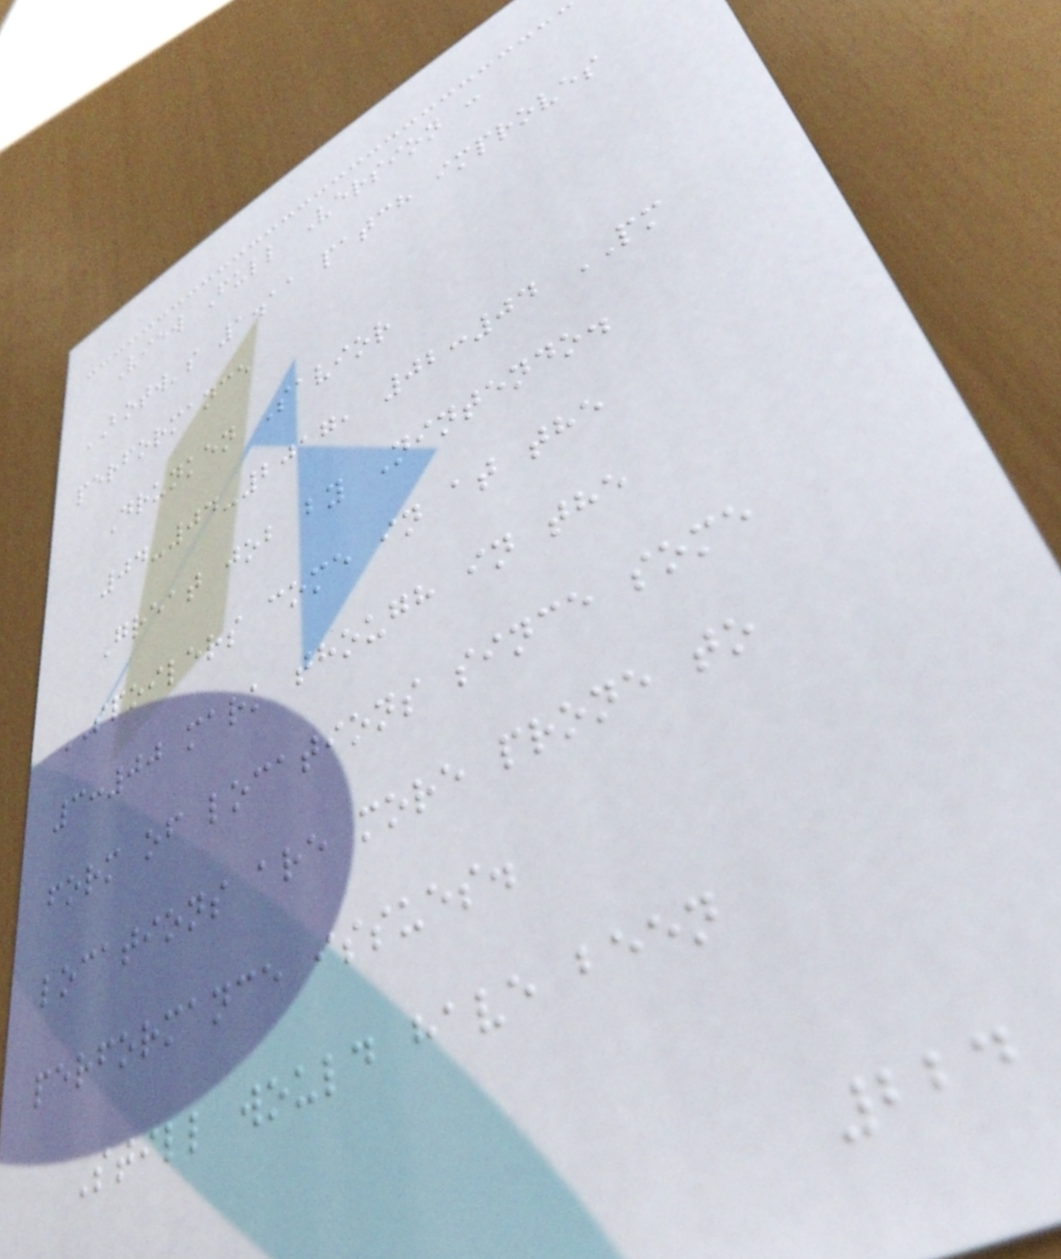View Full Version :
BOTW's 1.11 patch improves
performance
Drunken Savior
04-04-2017, 02:04 PM
Great job by Nintendo.
SPOILERS come in at the
3:00 mark though in the
form of locations since some
locations are more prone to
performance issues.
Still would have been
224
